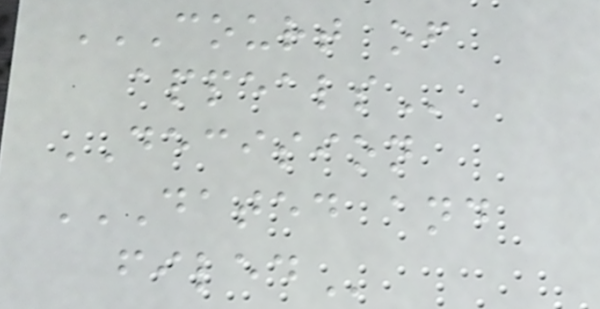COURT OF
APPEALS
DECISION
DATED AND
FILED
